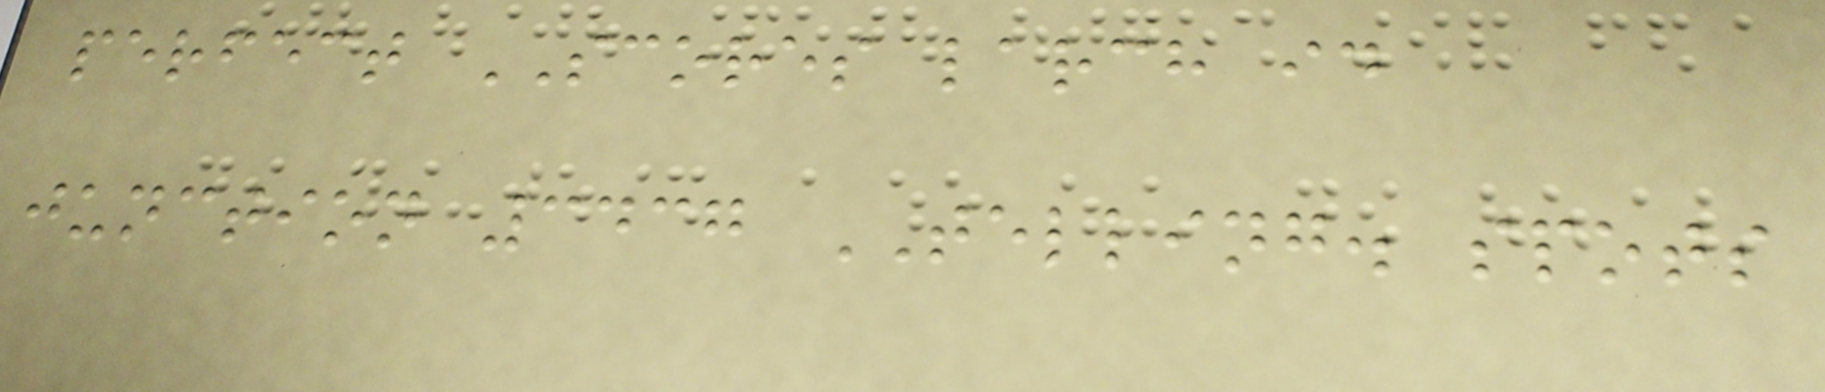perfect SCORES larch id
junction 3437 TELLING. spots
